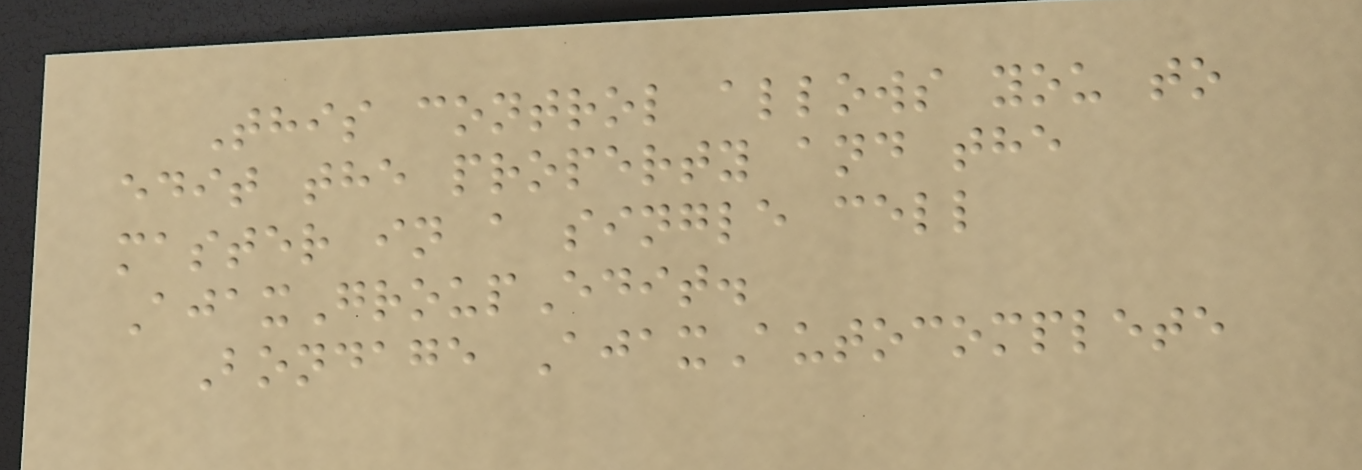This control allows you to
edit the property and the
master in a single cell
AjaxGroupEdit.
Bondage AjaxAutocomplete
